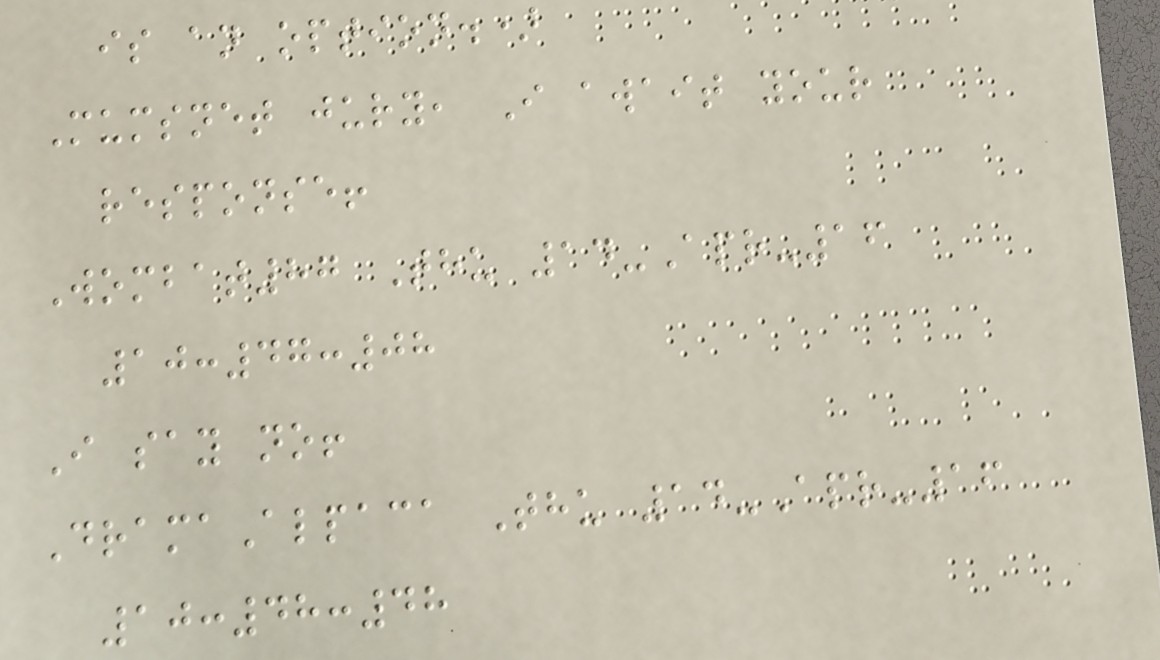is an option.)
Mumsnet jury, I await your
response!
Wombat87 Thu 14-Apr-16
10:47:08
I say no!
DramaAlpaca Thu 14-Apr-16
10:48:48
